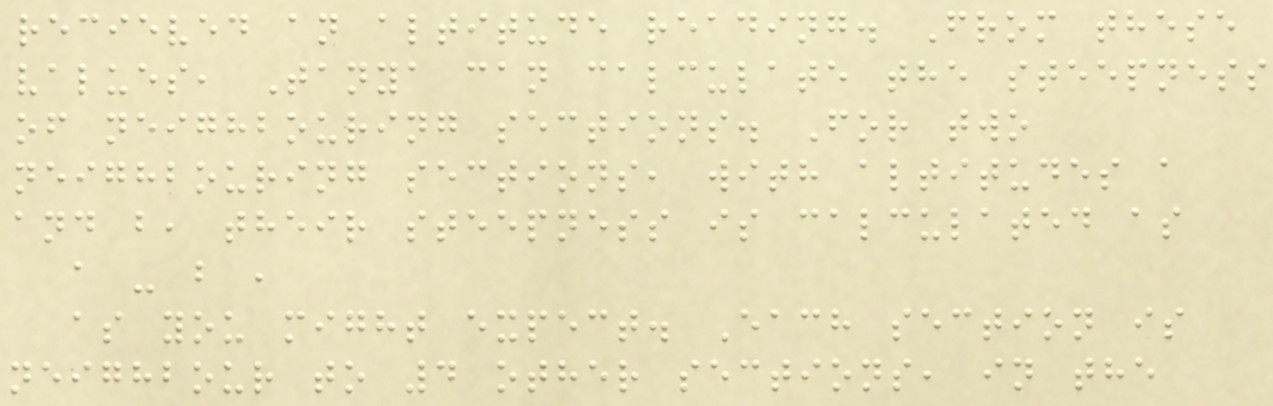recieved an altitude reading. From these
values, Tanya can calculate the steepness
of neighbouring sections. For two
neighbouring sections, with altitudes a
and b, their steepness is calculated as
a - b ,
as you might expect. Each section is
neighbour to 4 other sections, in the
